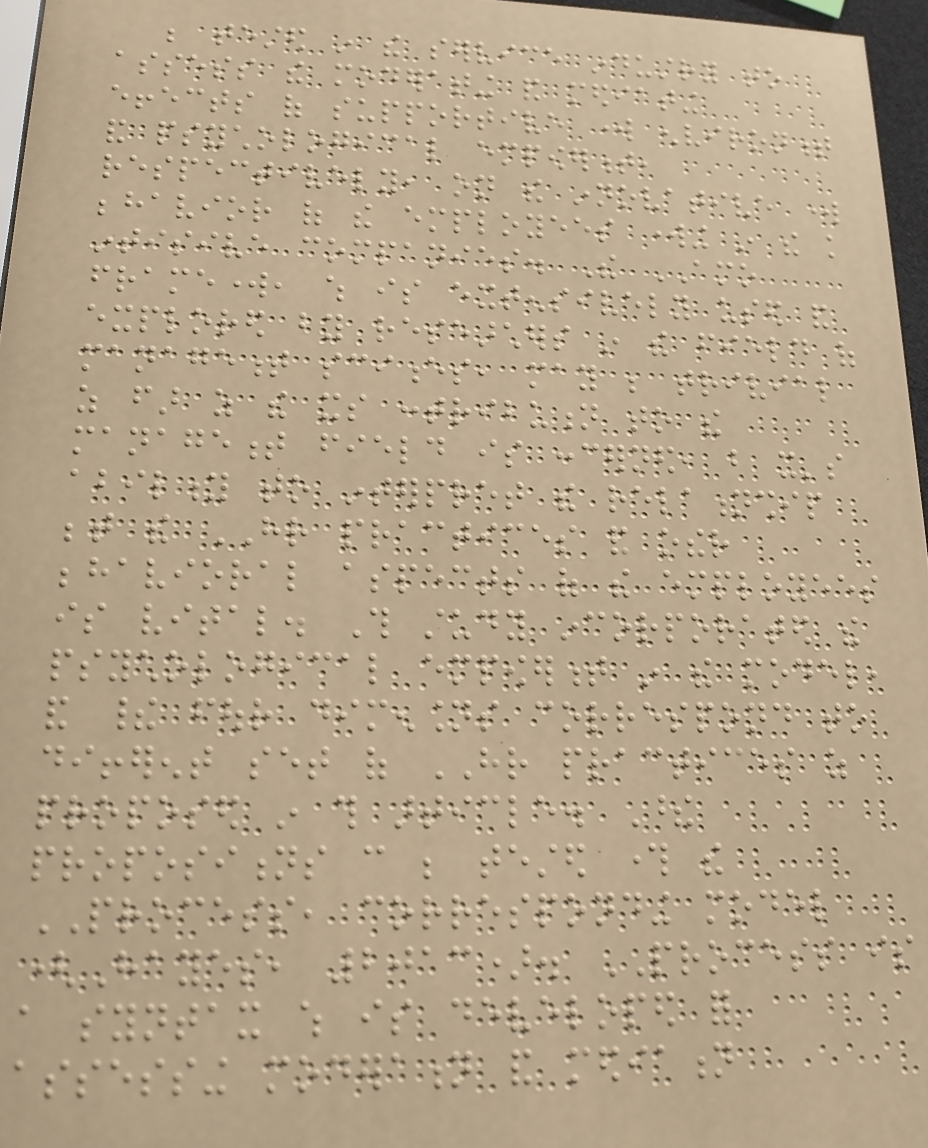be tested in the service industry to
assess the moderating and mediating
effects of supportive work environment
and psychological empowerment,
respectively, on the innovative work
behavior of the employees working in the knowledge
intisive companies. The AMO
framework, which is extensively used and
explored by researchers in the field of
management sciences, may be trivial
as far as the its contribution to the
management field is concerned, but it's
ability to interpret the relationship
between the HR practices and other
behavioral aspects of the employees
is vital. This study incorporated the
psychological empowerment in the model,
and their four dimensions correspond to
different set of HR practices as
proposed in this article. These
propositions can be tested through the
PROCESS, corresponding model
(Hayes, 2013). PROCESS is
a syntax which is developed for
assessing moderation and mediation
